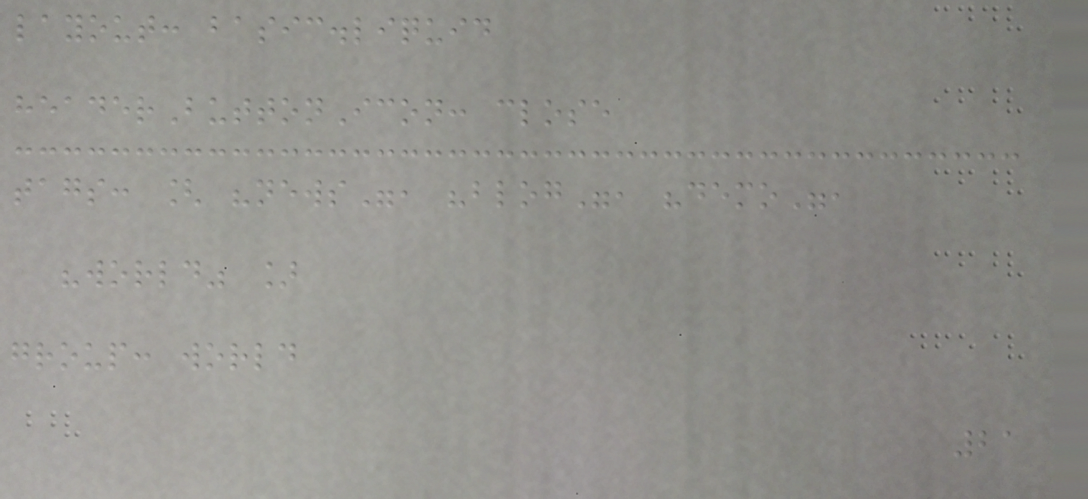layout: basic.liquid
headerButtonIcon: close
tags: [ "news", "blog", "demo",
"world" ]
group: world
21
